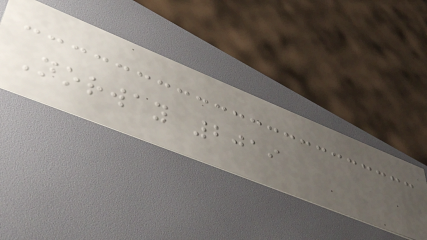Norway 2019
